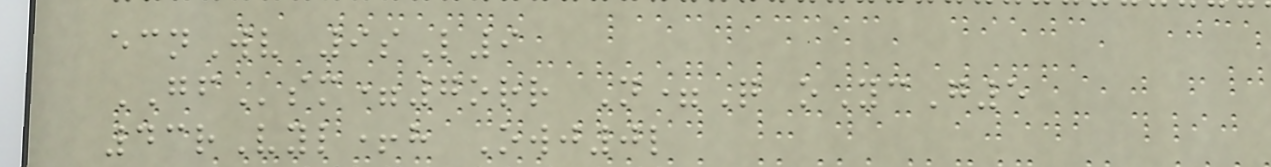ecnWv 9sL9
GFsm=7orr N=Q oYcG5
43rVyl+h Owj0l
